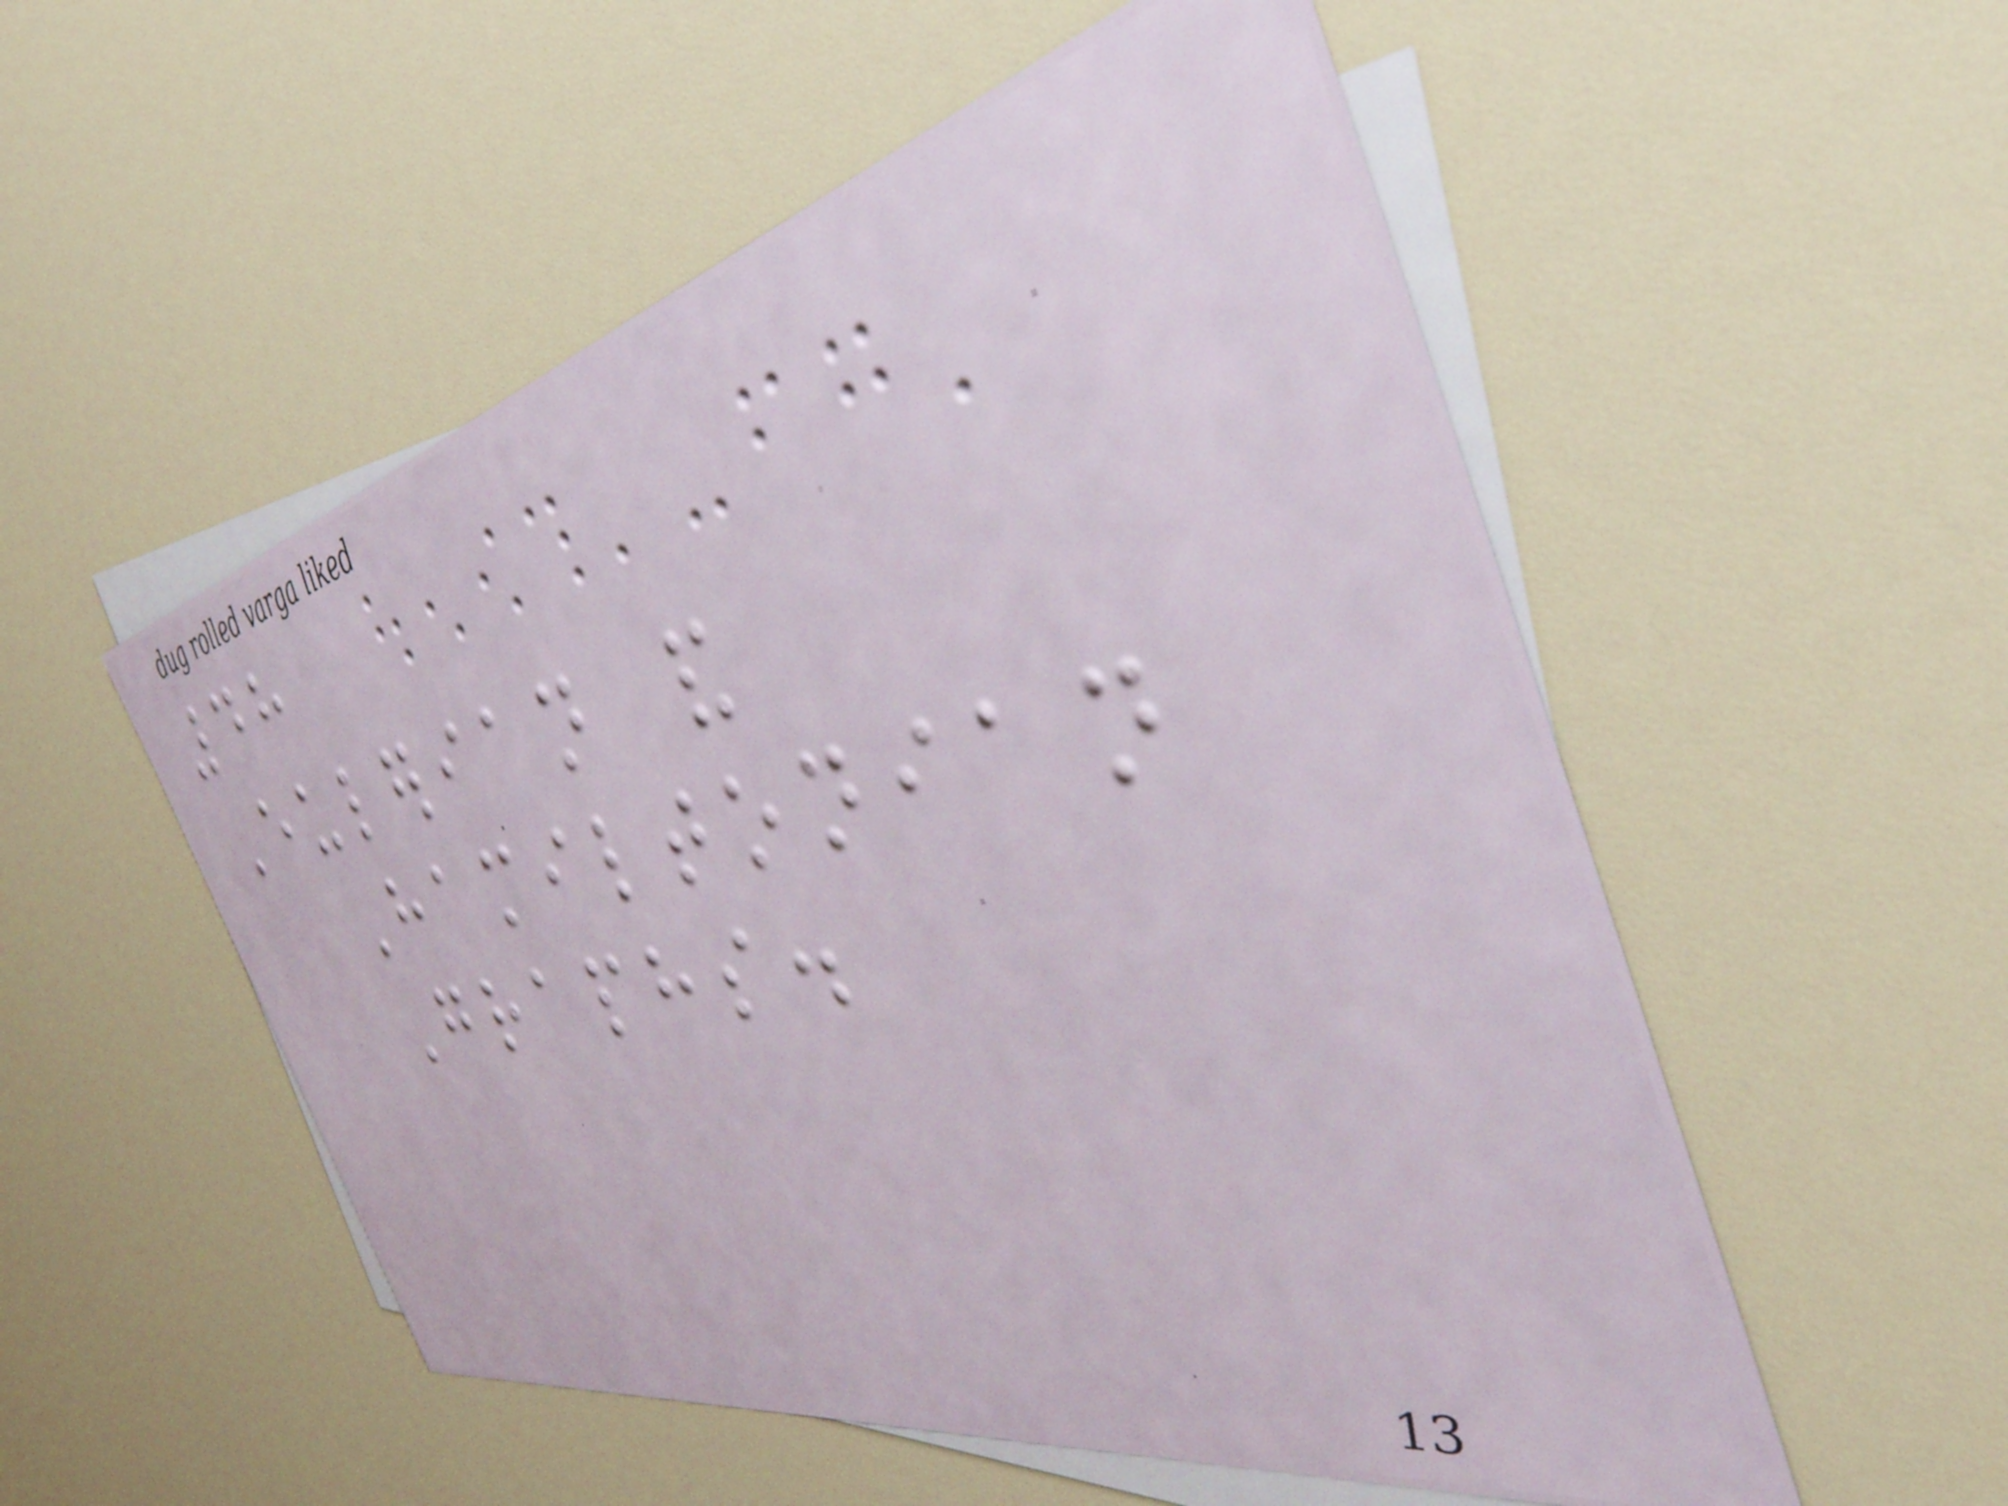48
Eulerian and
Hamiltonian
Graphs.
